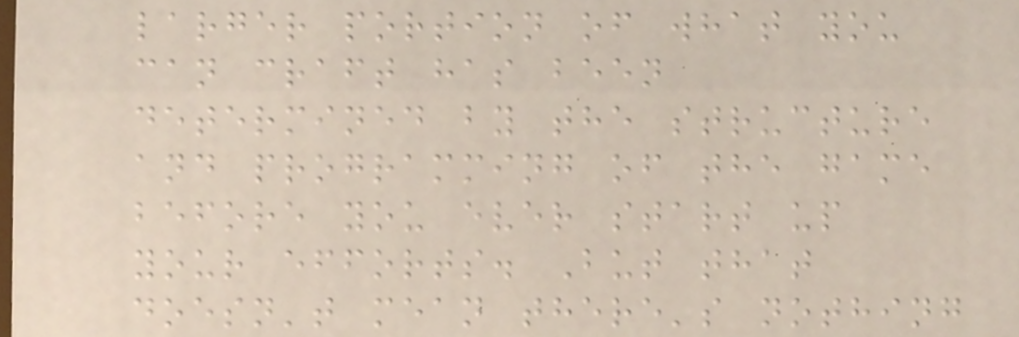larger portion of what you
can craft has been
determined by the structure
and programming of the game
before you ever start up
your efforts. But that
doesn't mean there's nothing
